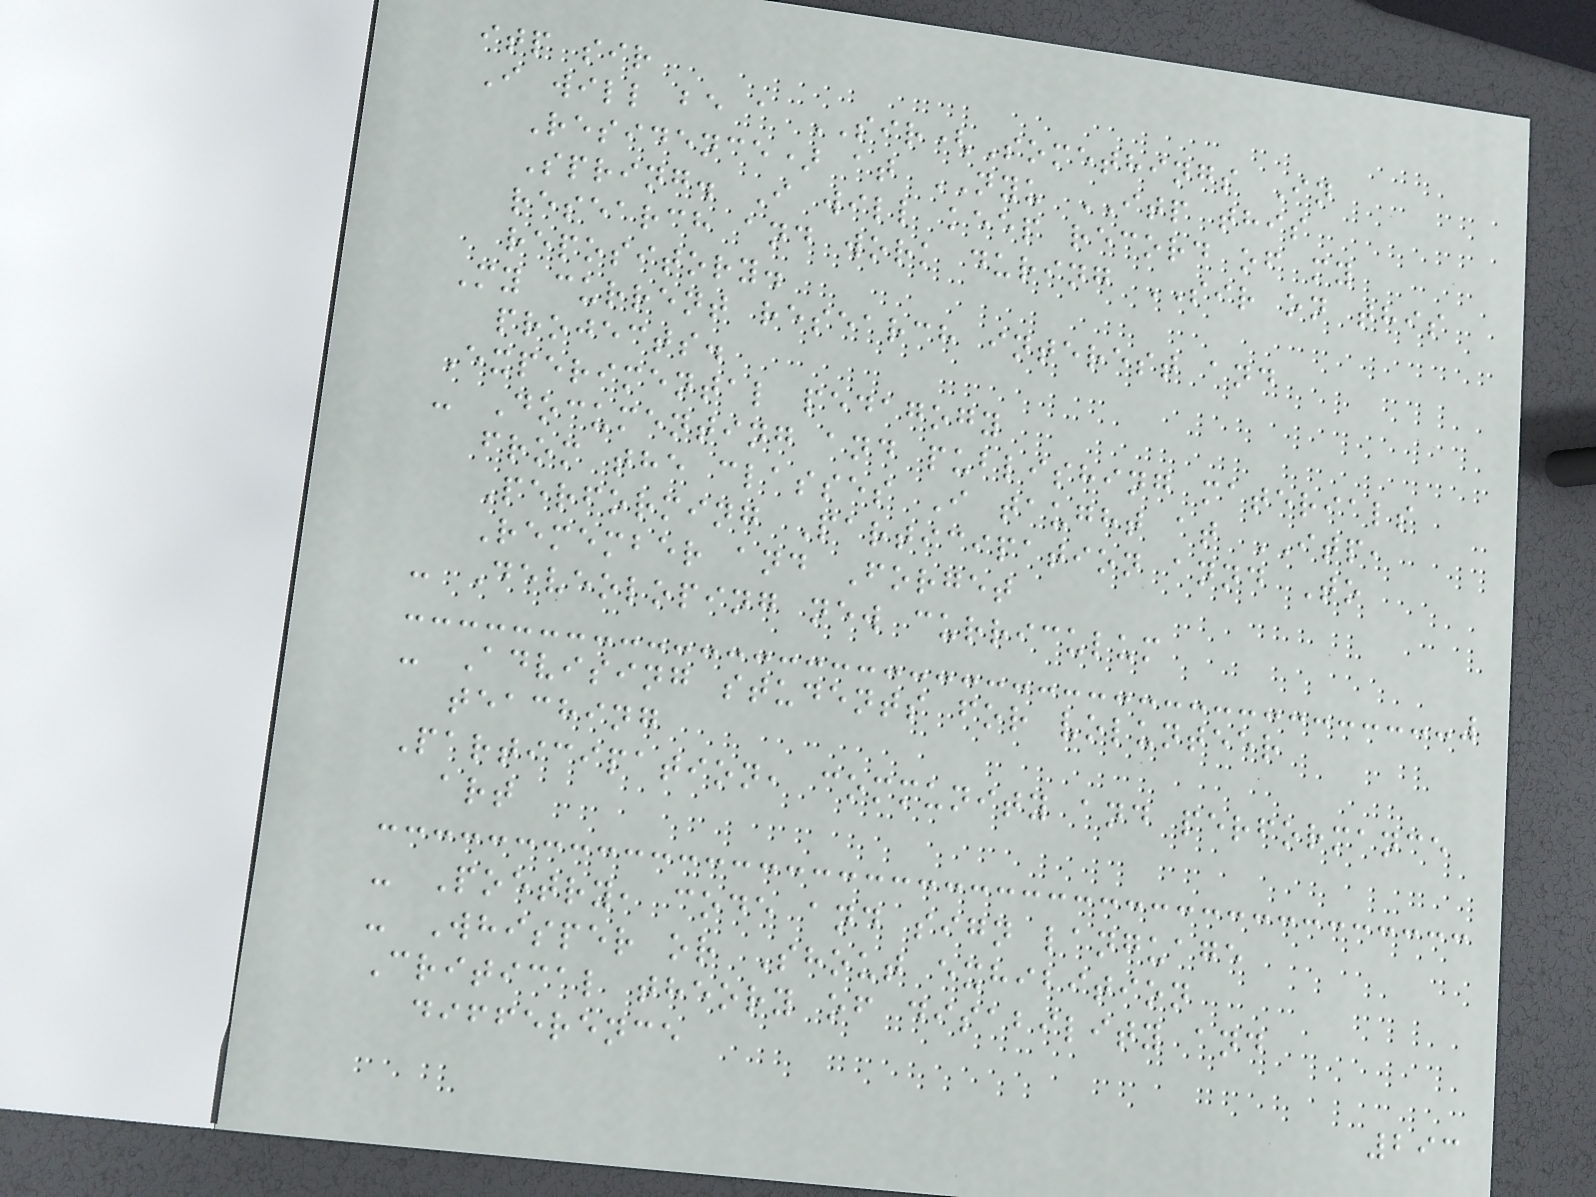itp sir
I will be a SIR(Somethings In
Residence) at NYU ITP this
Spring. I will keep record of my
research and work during SIR on this
repository.
My current research interest and
projects.
Experimental pedagogy
- Documenting and publishing materials
from the classes I taught at ITP,
Performing Participation annd To
Remember and Forget
- Deveoloping new curriculum
- Advising students for volunteer
teaching
Participation, community and performance
art
- Poetry, code and sign language
- Whisper or Shout exhibition
Critical theory of disability and
difference
293
